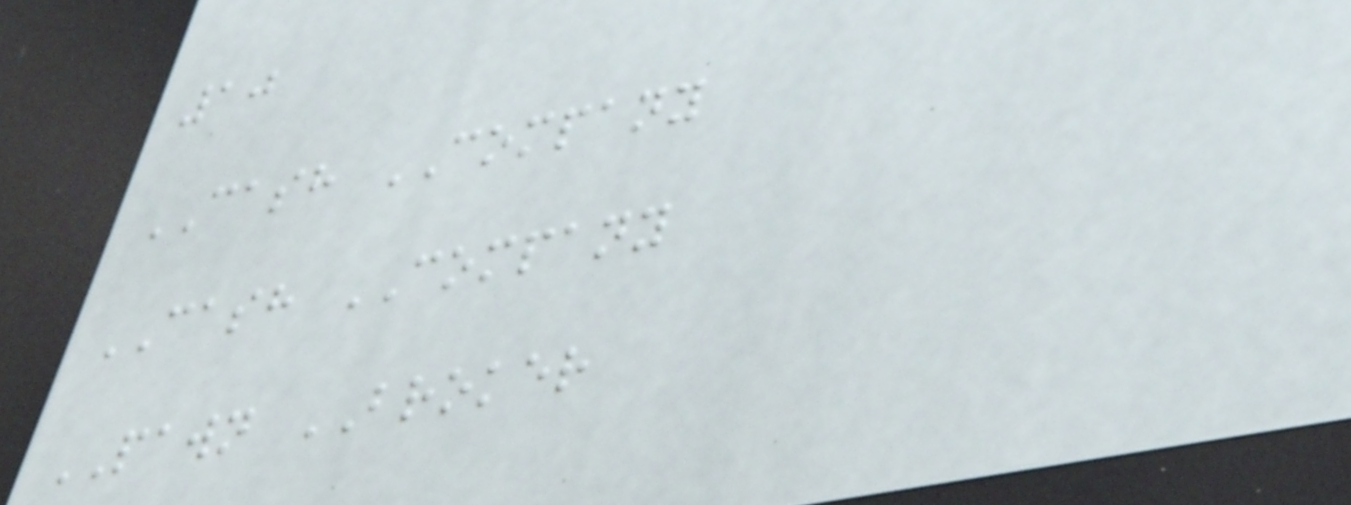10
CASH COMPANY
CASH COMPANY
PAWN BROKER
